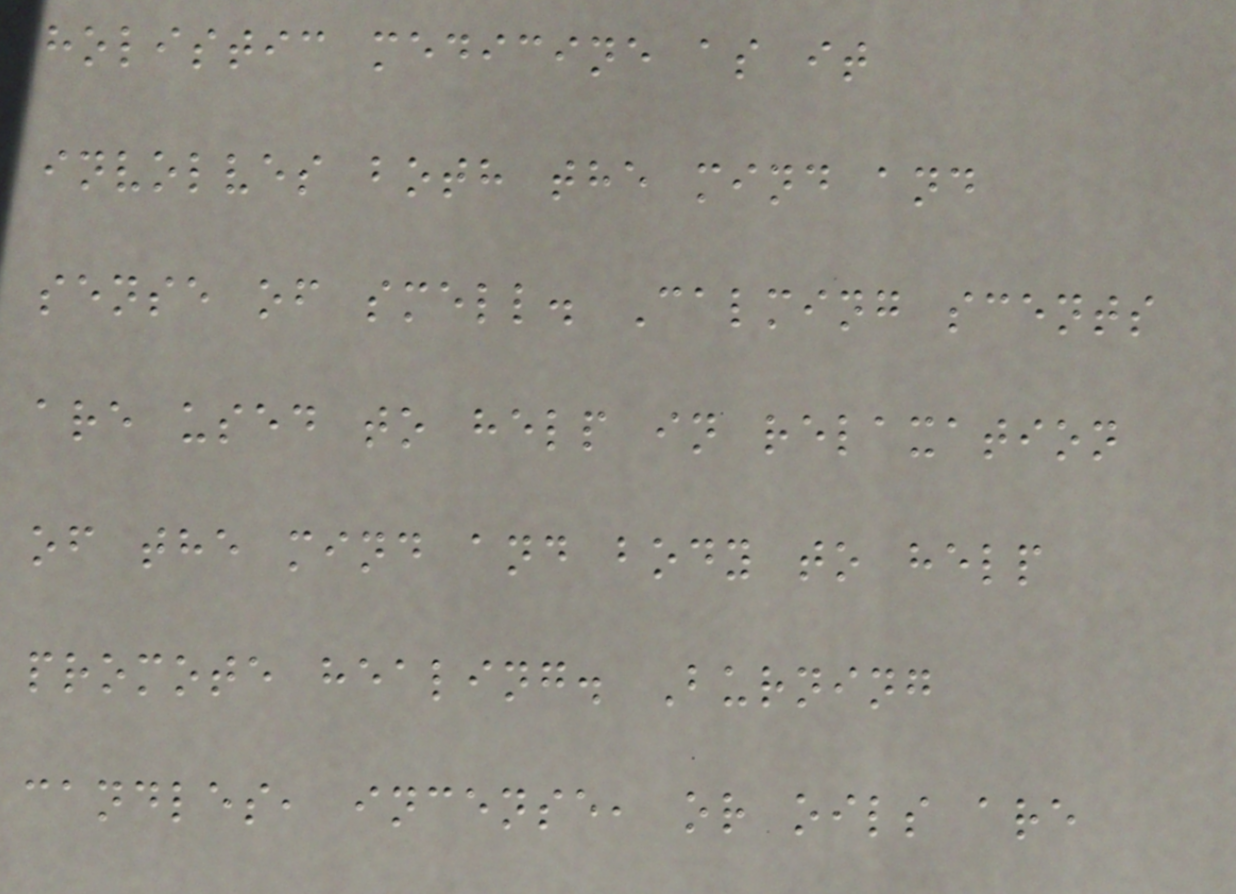holistic medicine as it
involves both the mind and
sense of smell. Calming scents
are used to help in relaxation
of the mind and body to help
promote healing. Burning
candles, incense, or oils are
